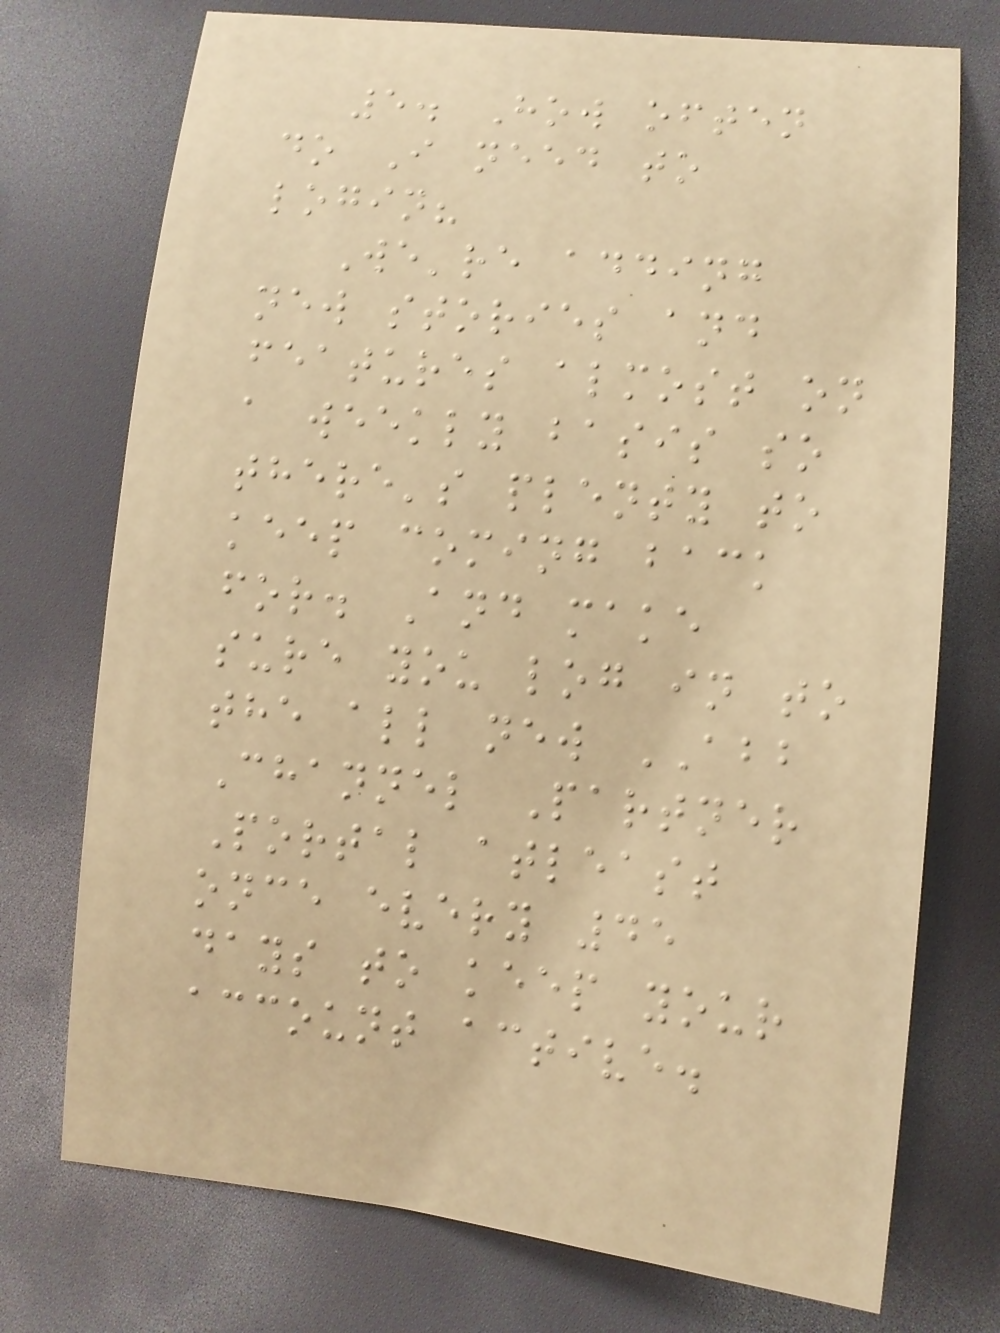5. How often
do I need to
login?
We're adding
new stories and
features almost on
a weekly basis so
there's plenty to
keep coming back
for. And make
sure you log in to
the all new ABB
Channel Partner
Portal atleast
once every 45
days to keep your
account active.
